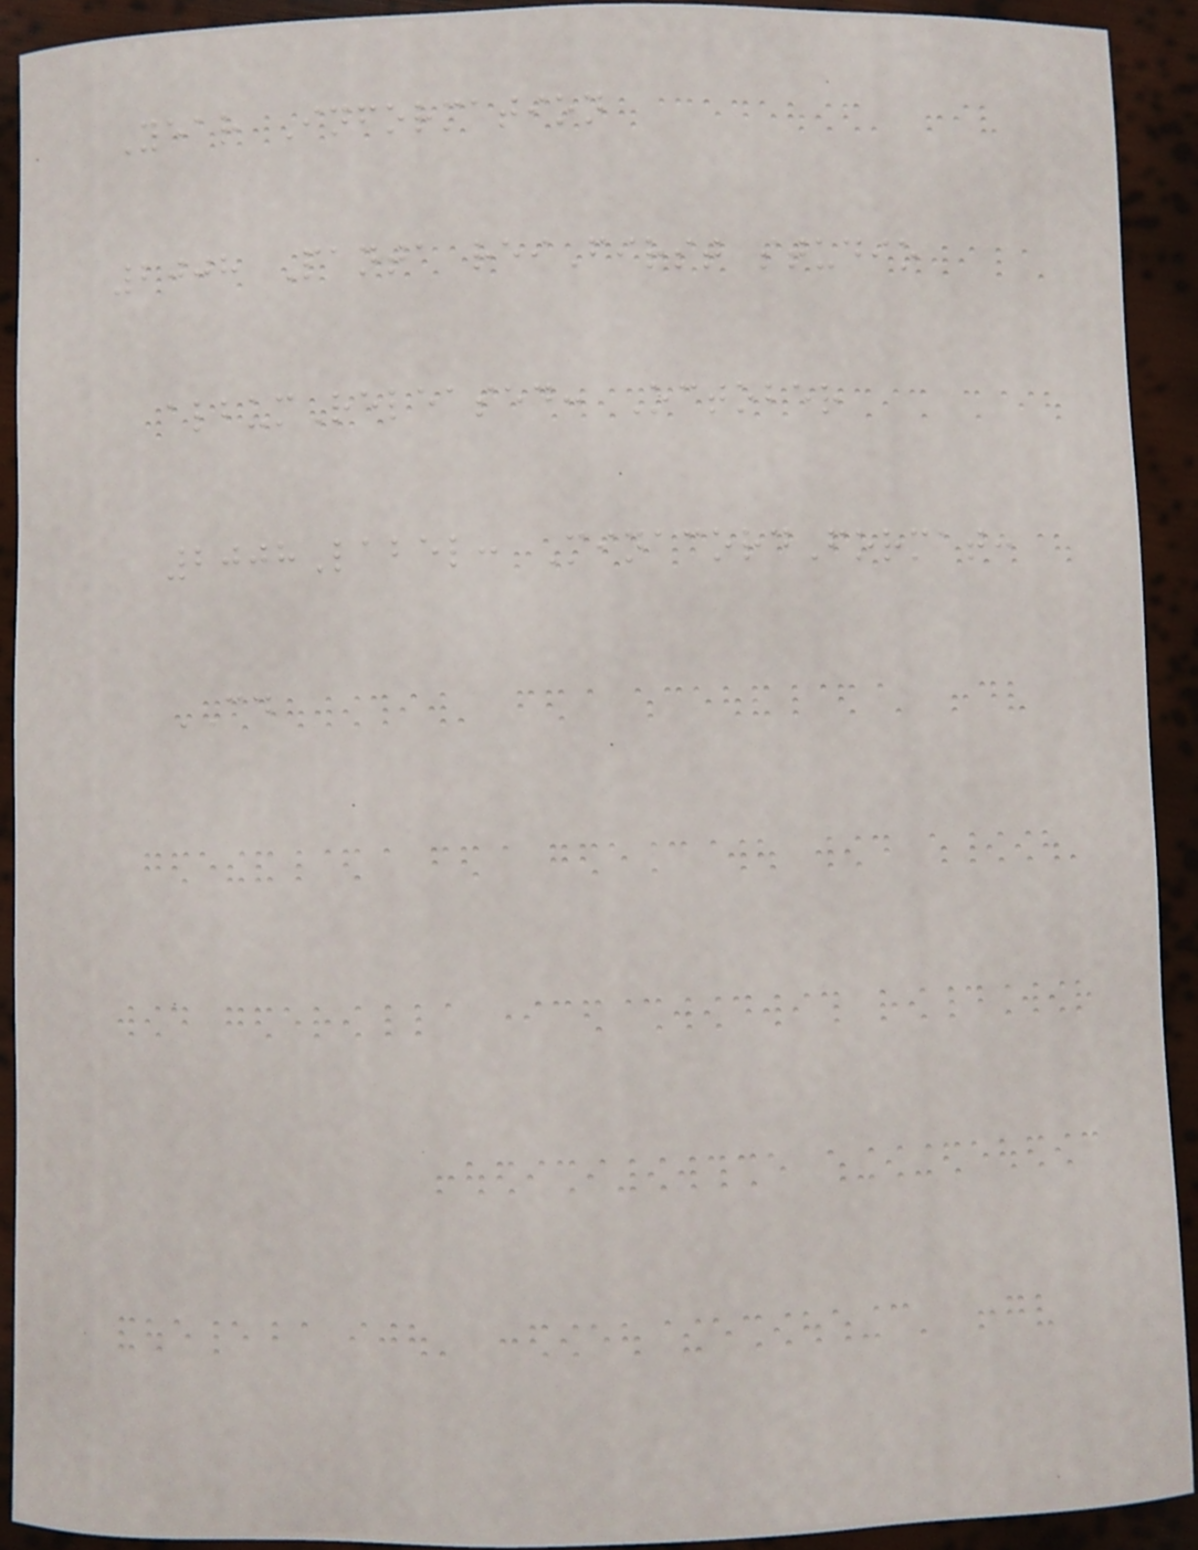Year Information
2008 Panta reiFirst studio
albumReleased: October
2008Label: MinacordFormat:
CD
